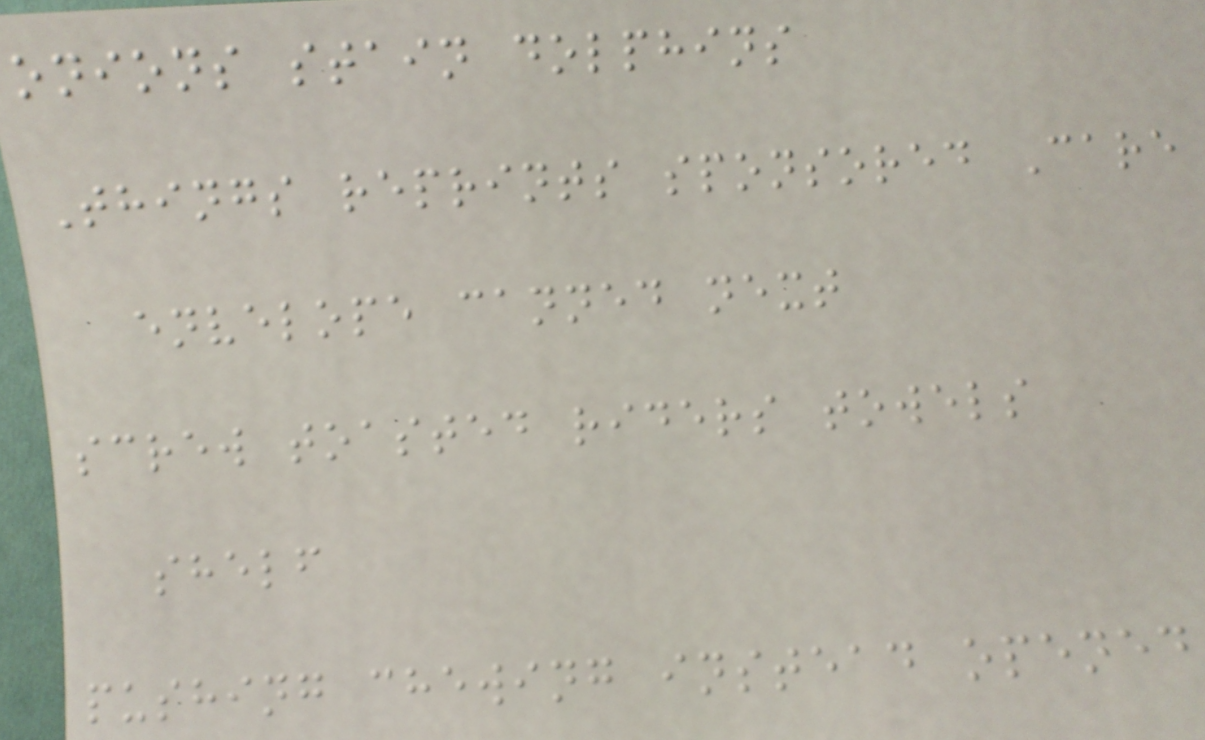onions stain dolphins
Things reprints sponsored Care
envelope canned next
screw toasted riders towels
shelf
pushing chewing instead opened
